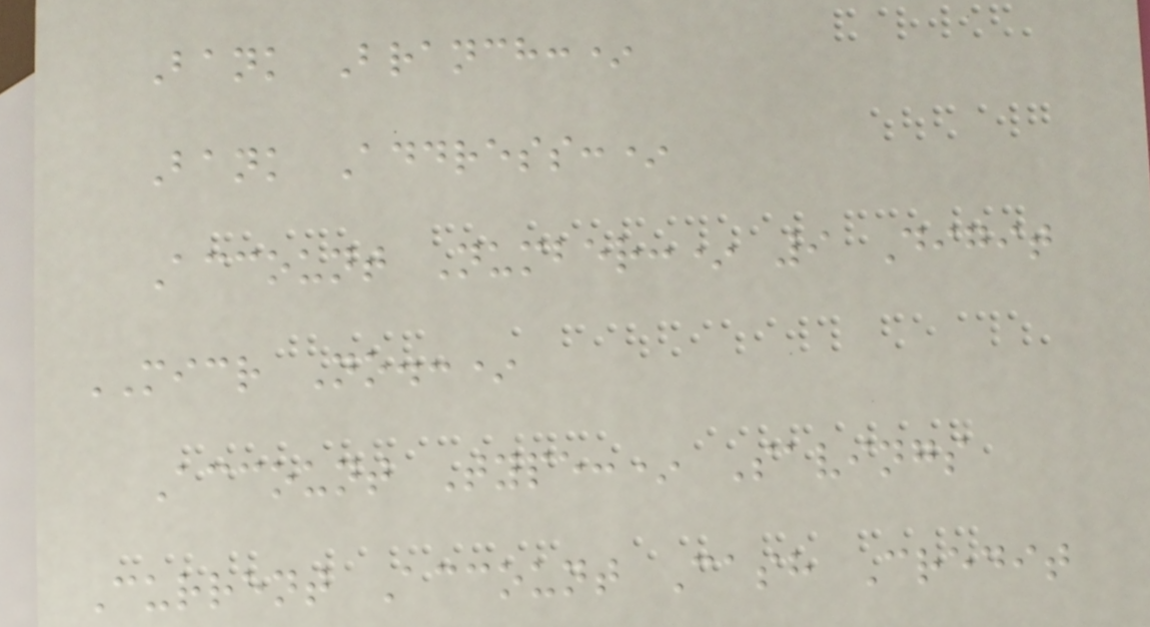Bank Branch:*
Bank Address:*
Account Number:* 9 Digit
MICR No.:*
Account Type:* Savings
Current Account Cash Credit
